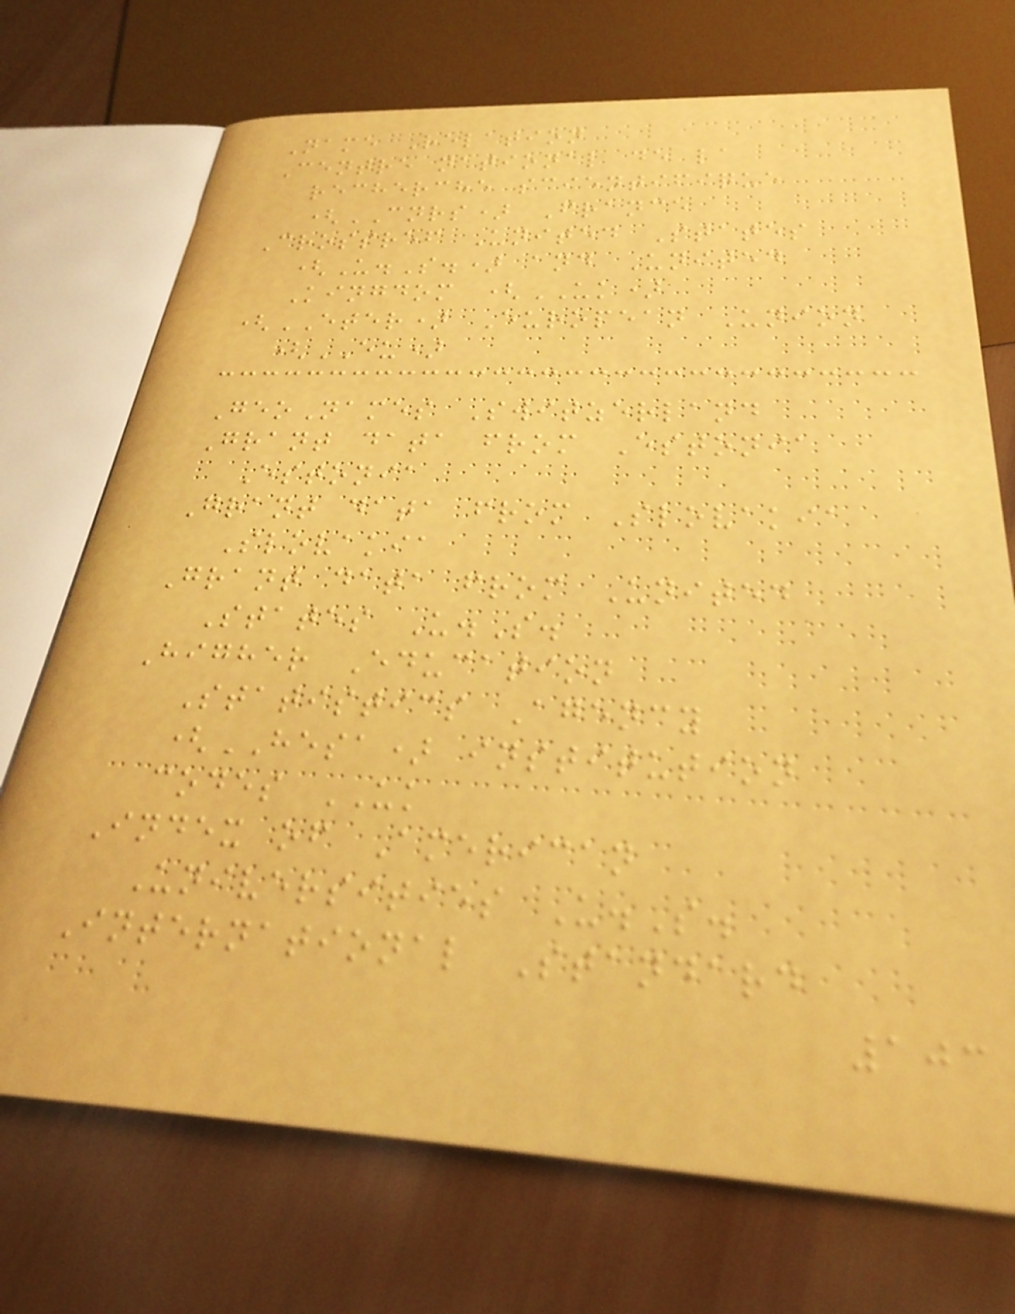Name Relation
Centre national de la
recherche scientifique
(CNRS) France
Crossref United States
(U.S.) and United
Kingdom (UK)
(ETER) European Union
(EU)
GeoNames Switzerland
Grant data from Estonia
Estonia
Grant data from Slovakia
Slovakia
Grant data from United
States U.S.
Higher Education
Statistics Agency
(HESA) institution
codes UK
Index of American
Universities U.S.
International Standard
103
